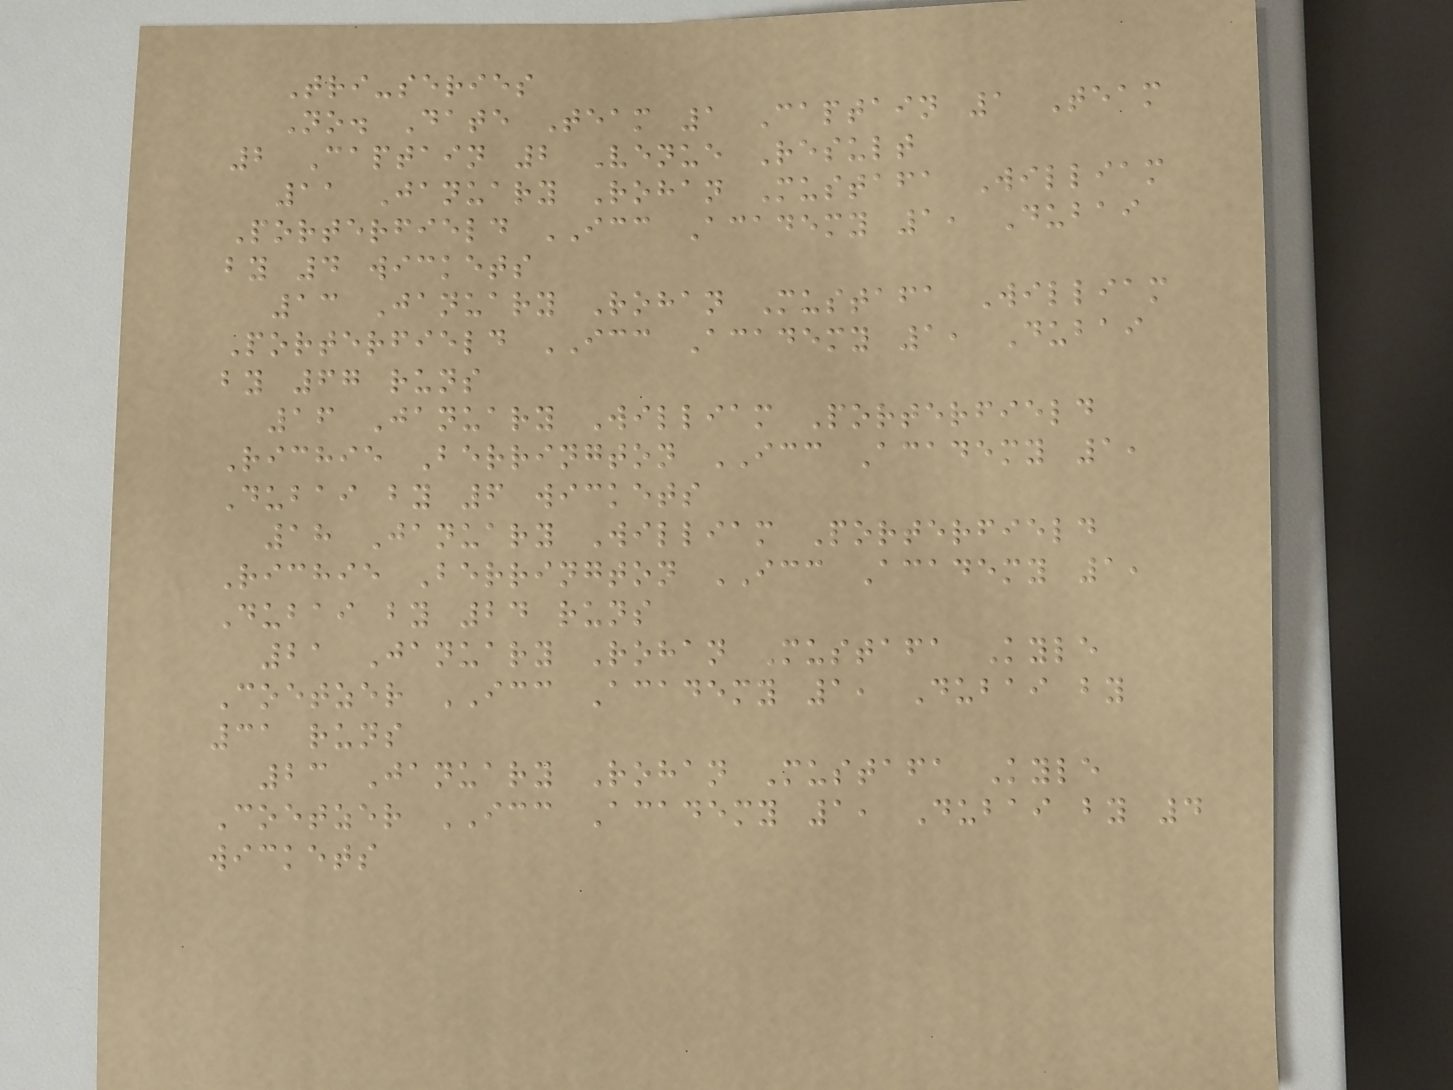Tri-series
No. Date Team 1 Captain 1 Team
2 Captain 2 Venue Result
11 January Rohan Mustafa William
Porterfield ICC Academy 1, Dubai
by 4 wickets
13 January Rohan Mustafa William
Porterfield ICC Academy 1, Dubai
by 67 runs
16 January William Porterfield
Richie Berrington ICC Academy 1,
Dubai by 6 wickets
18 January William Porterfield
Richie Berrington ICC Academy 1,
Dubai by 24 runs
21 January Rohan Mustafa Kyle
Coetzer ICC Academy 1, Dubai by
31 runs
23 January Rohan Mustafa Kyle
Coetzer ICC Academy 1, Dubai by 4
wickets
